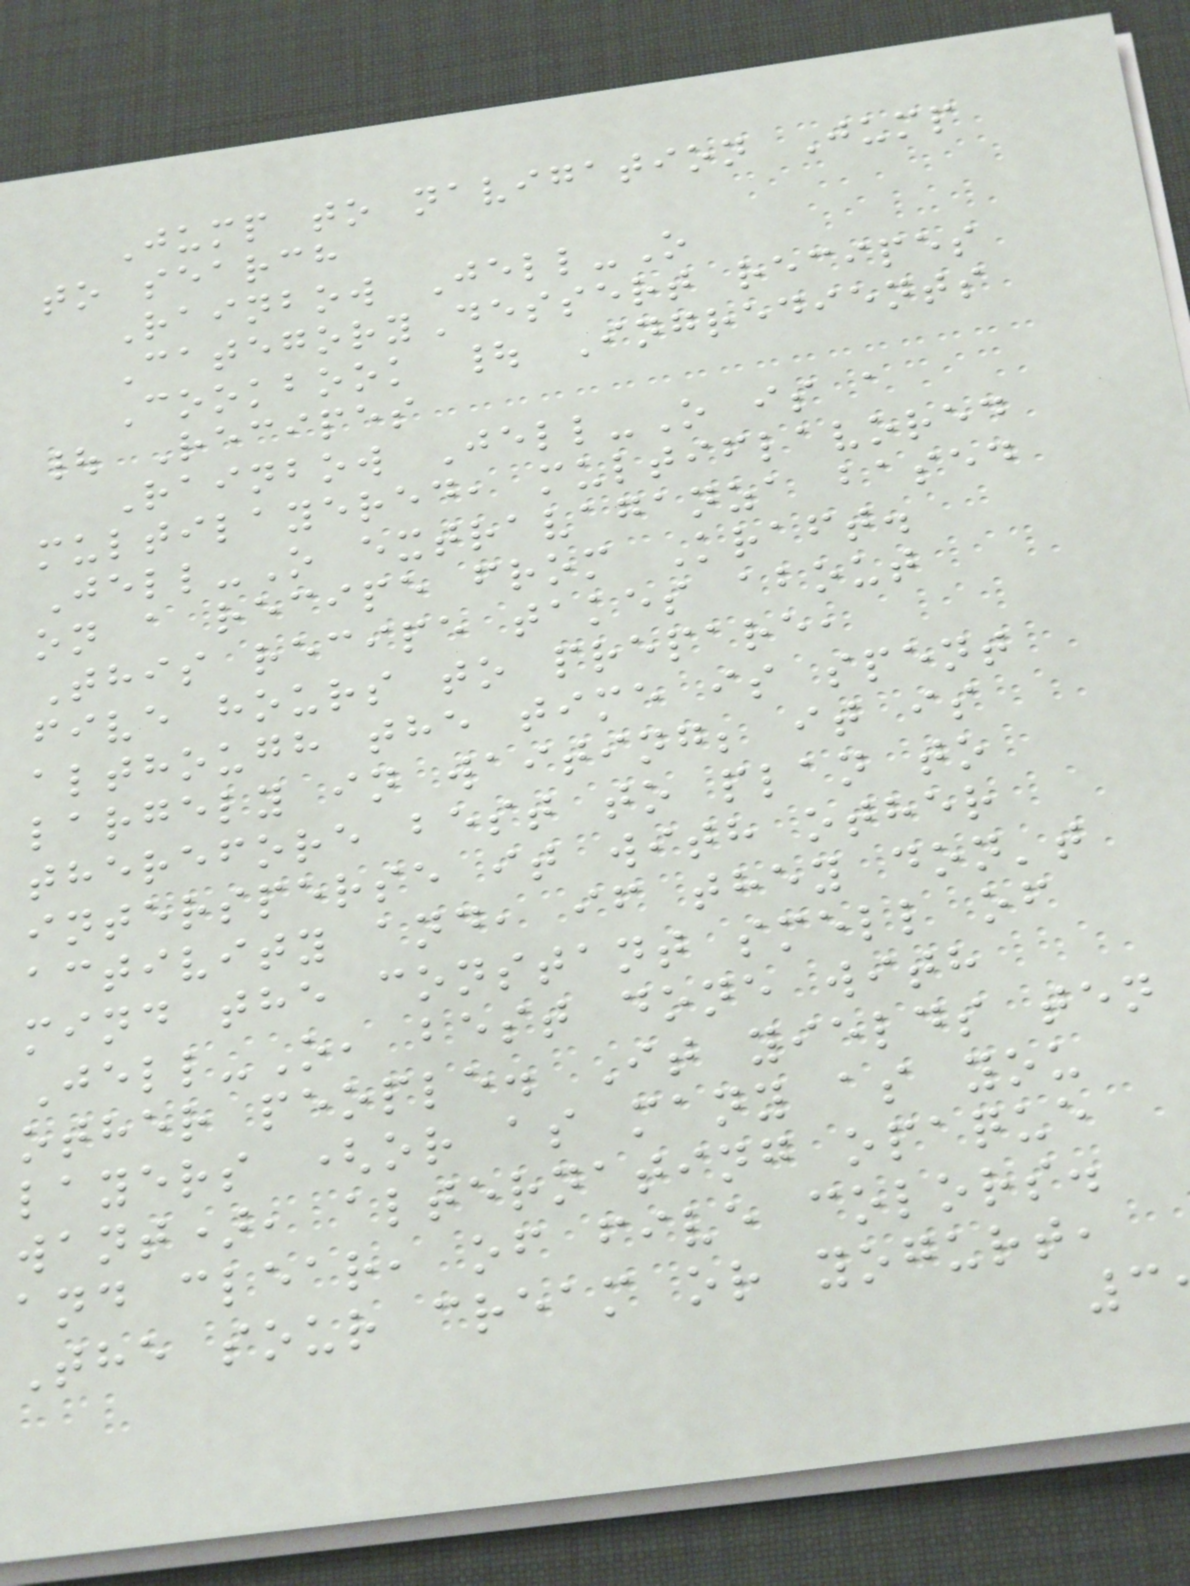Jump to navigation Jump
to search
Rainbow Jell-O
CategoryDessert recipes
Cookbook | Ingredients
| Recipes
Rainbow Jell-O is a
multilayered, multiflavored
Jell-O extravaganza based
on a recipe from Kraft.
This recipe takes about
five hours to prepare,
although the time is spent
largely in waiting; it is
therefore best to plan to
intersperse it with other
activity and, if they don't
mind the constant smell of
Jell-O, best done with
other people. It yields ten
layers (or as many as you
want), alternating opaque
and clear, of five colors.
The sour cream or yogurt,
